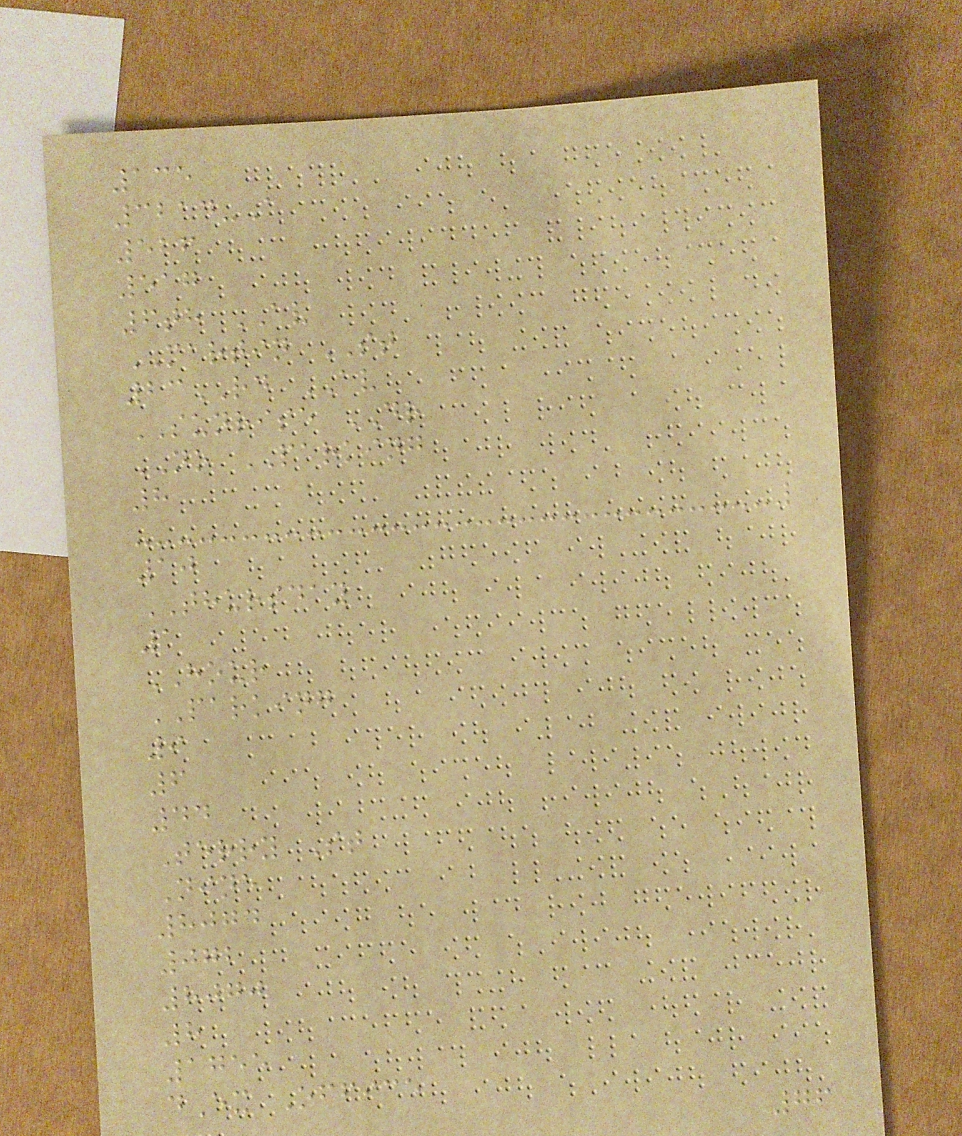135
3214-A
526
517
6th AV
MARTIN ST
23RD AV
SUNRISE DR
NO PARKING
8
10
THURSDAY
1
HOUR
PARKING
9
6
44
Terry St
Nine
8074
072
8070
8
1755
dEx Office
76
